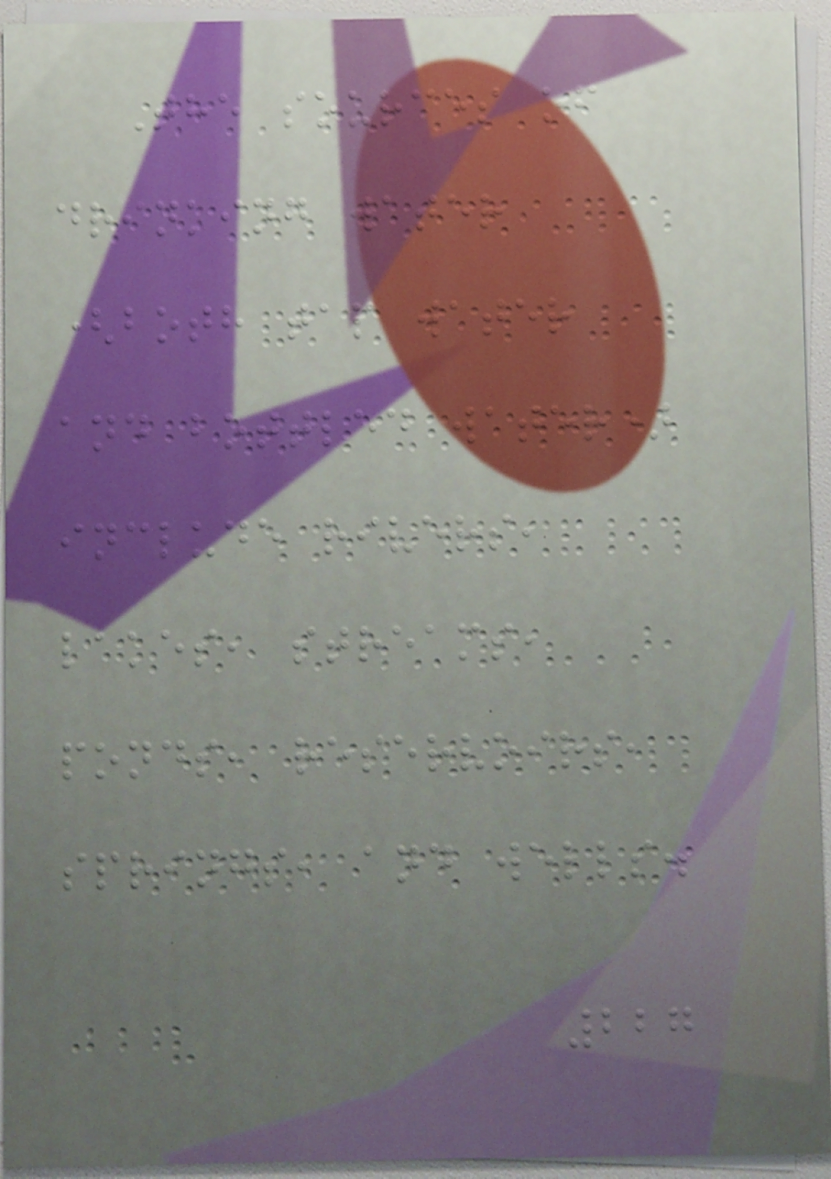The sources of
drinking water
(both tap water
and bottled water)
include rivers,
lakes, streams,
ponds, reservoirs,
springs, and wells.
227
